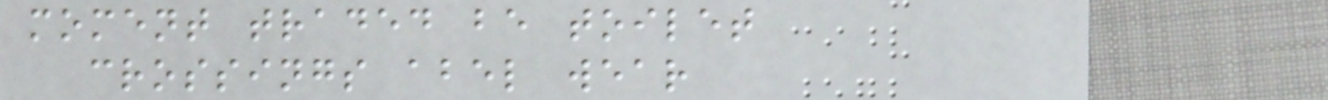moment traded be toilet
crossings abel wear
